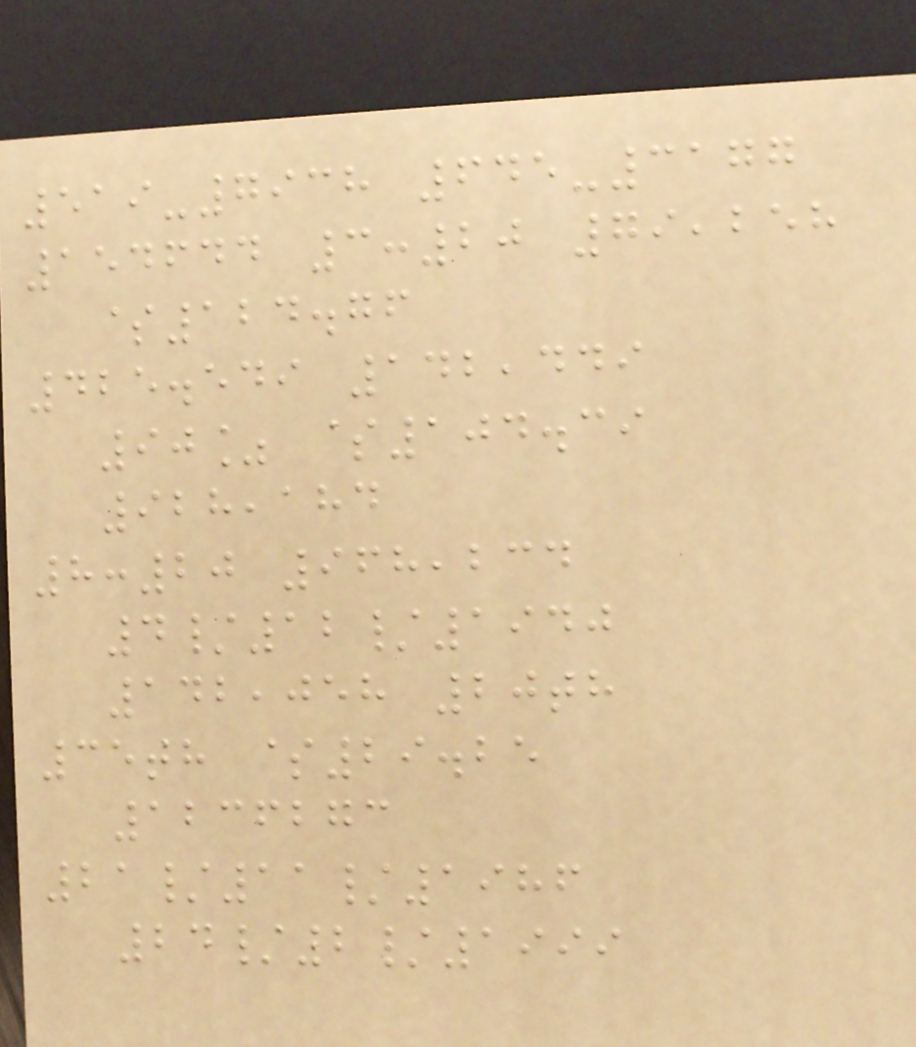519-7938 645-3177
154644 3:20 79,258
$124.76
425.549 142,449
90% $104.39
928,184
8:20 968,234
4/12/1940
142,058 20th
35th $29.25
1236273
21/11/1986
24/2/1999
